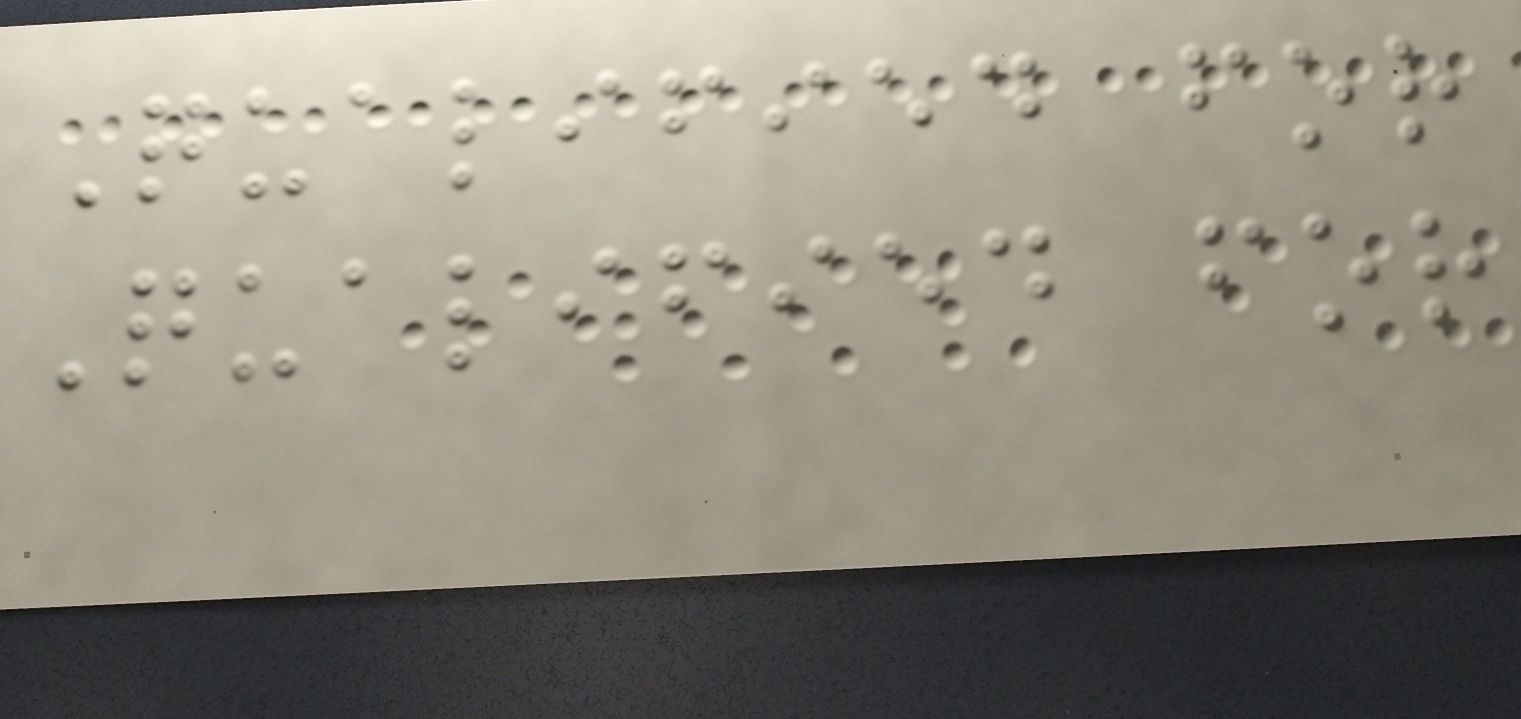Qualified for
Qualified for
